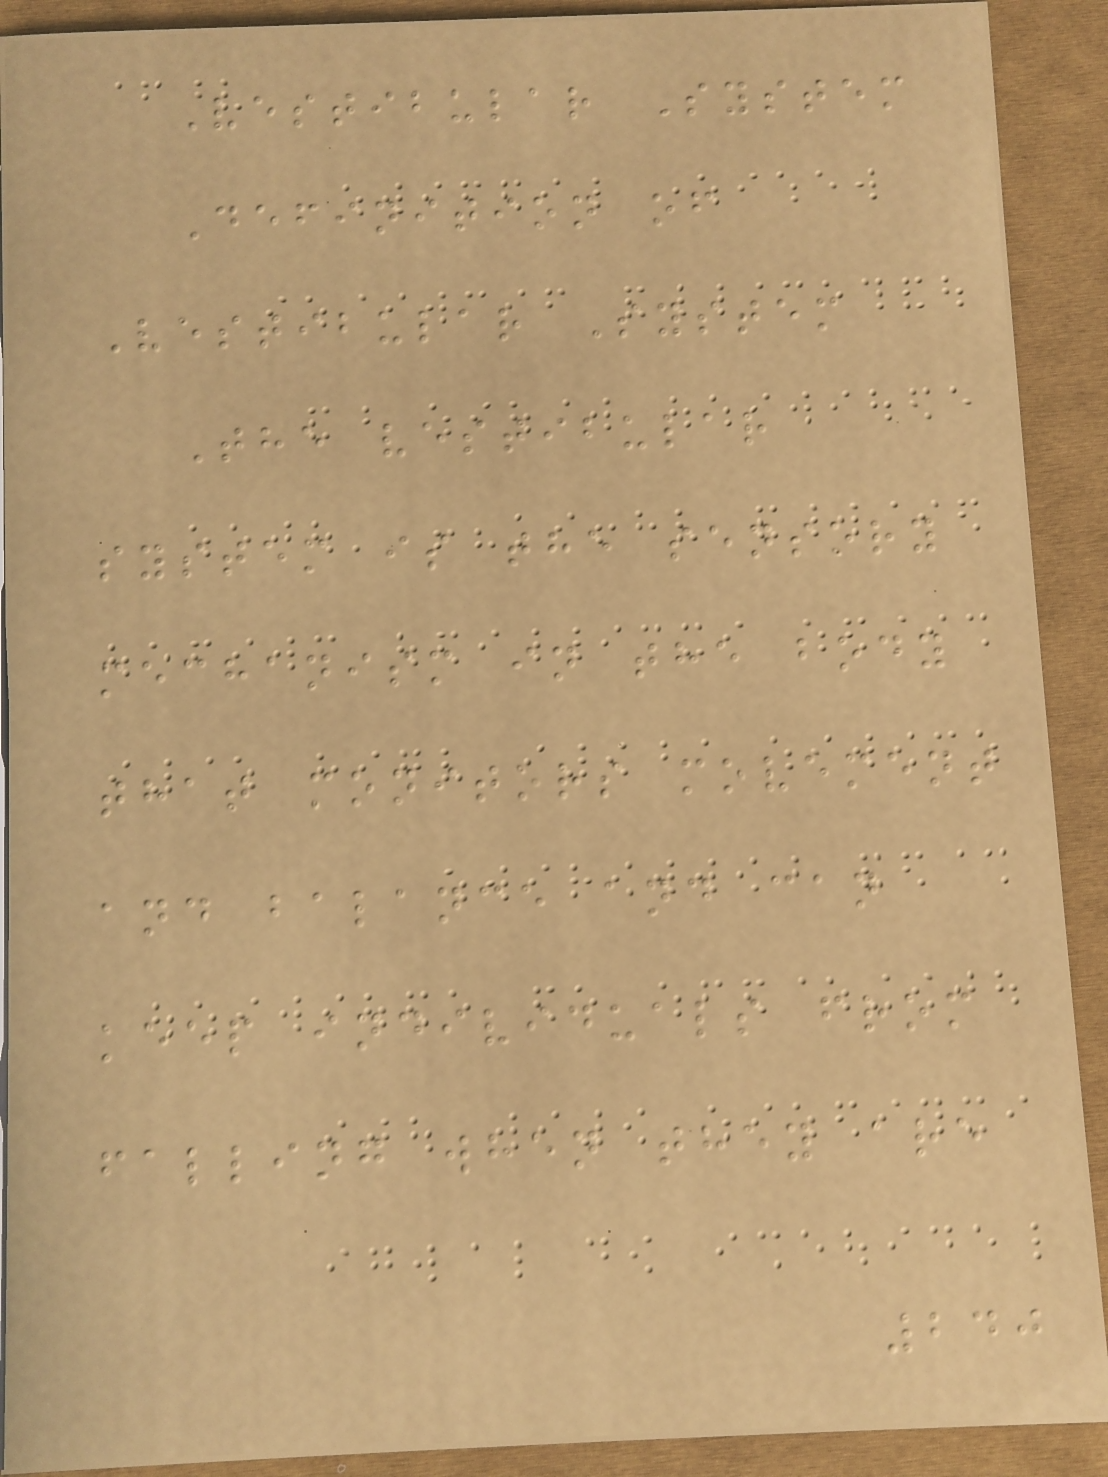Vestibular System
Definition of
Vestibular System
The vestibular
system is the sensory
mechanism in the body
that monitors movement
and balance and can
keep individuals from
falling when they are
240
